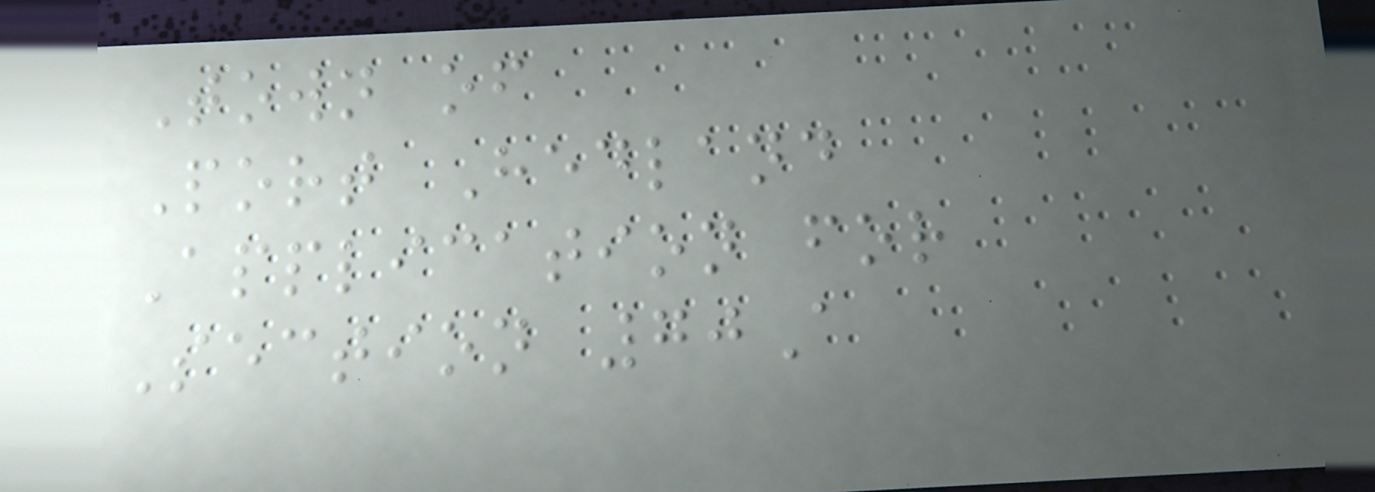Town of
Port Hedland
Application for
Section 70A
